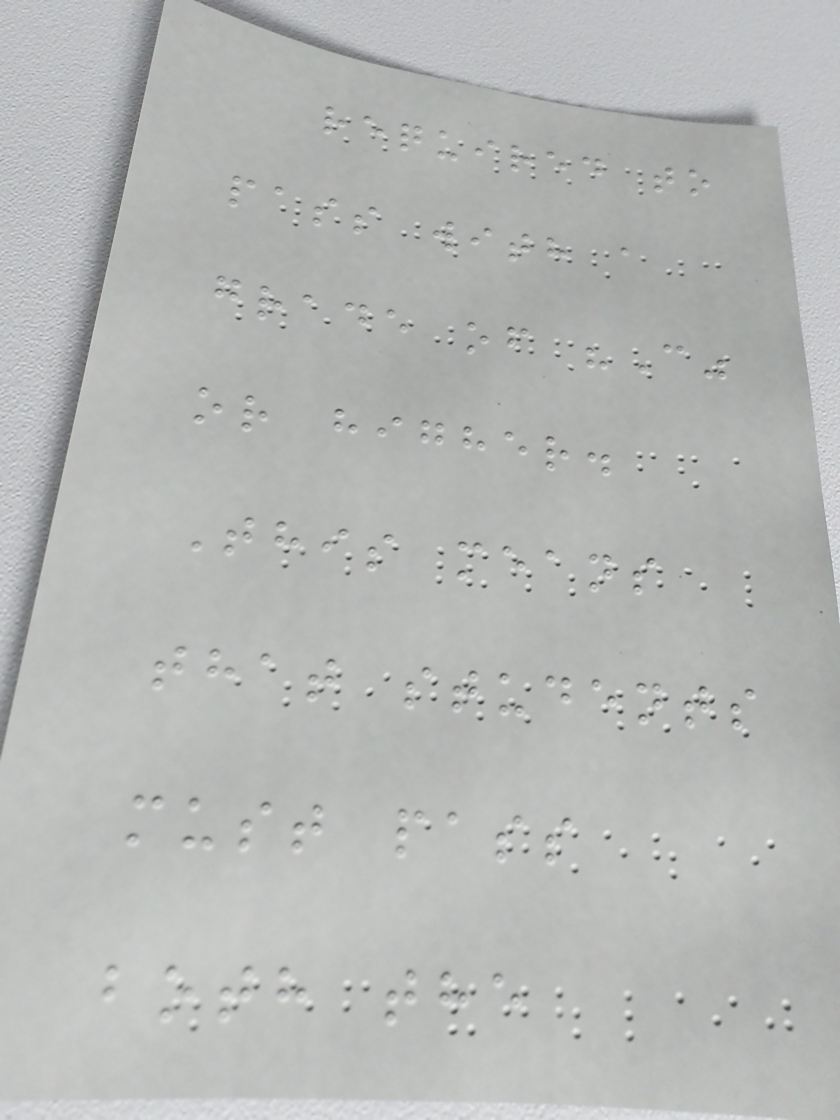required to
pass with a
grade of "C"
or higher.
This means
that students
must pass
both the
